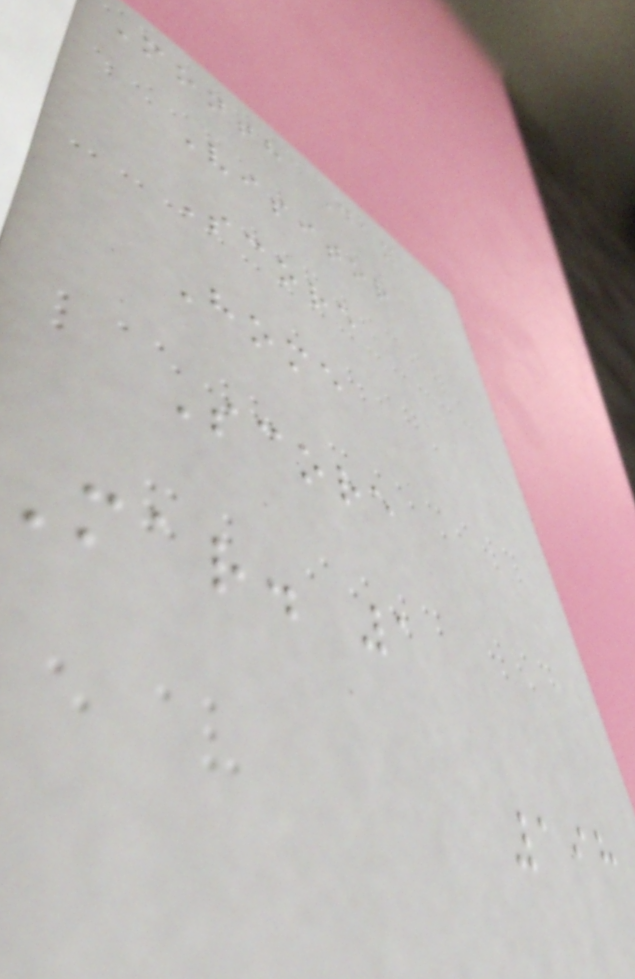Month Day
Visitor
Score
Home
Score
Mar. 1
198
